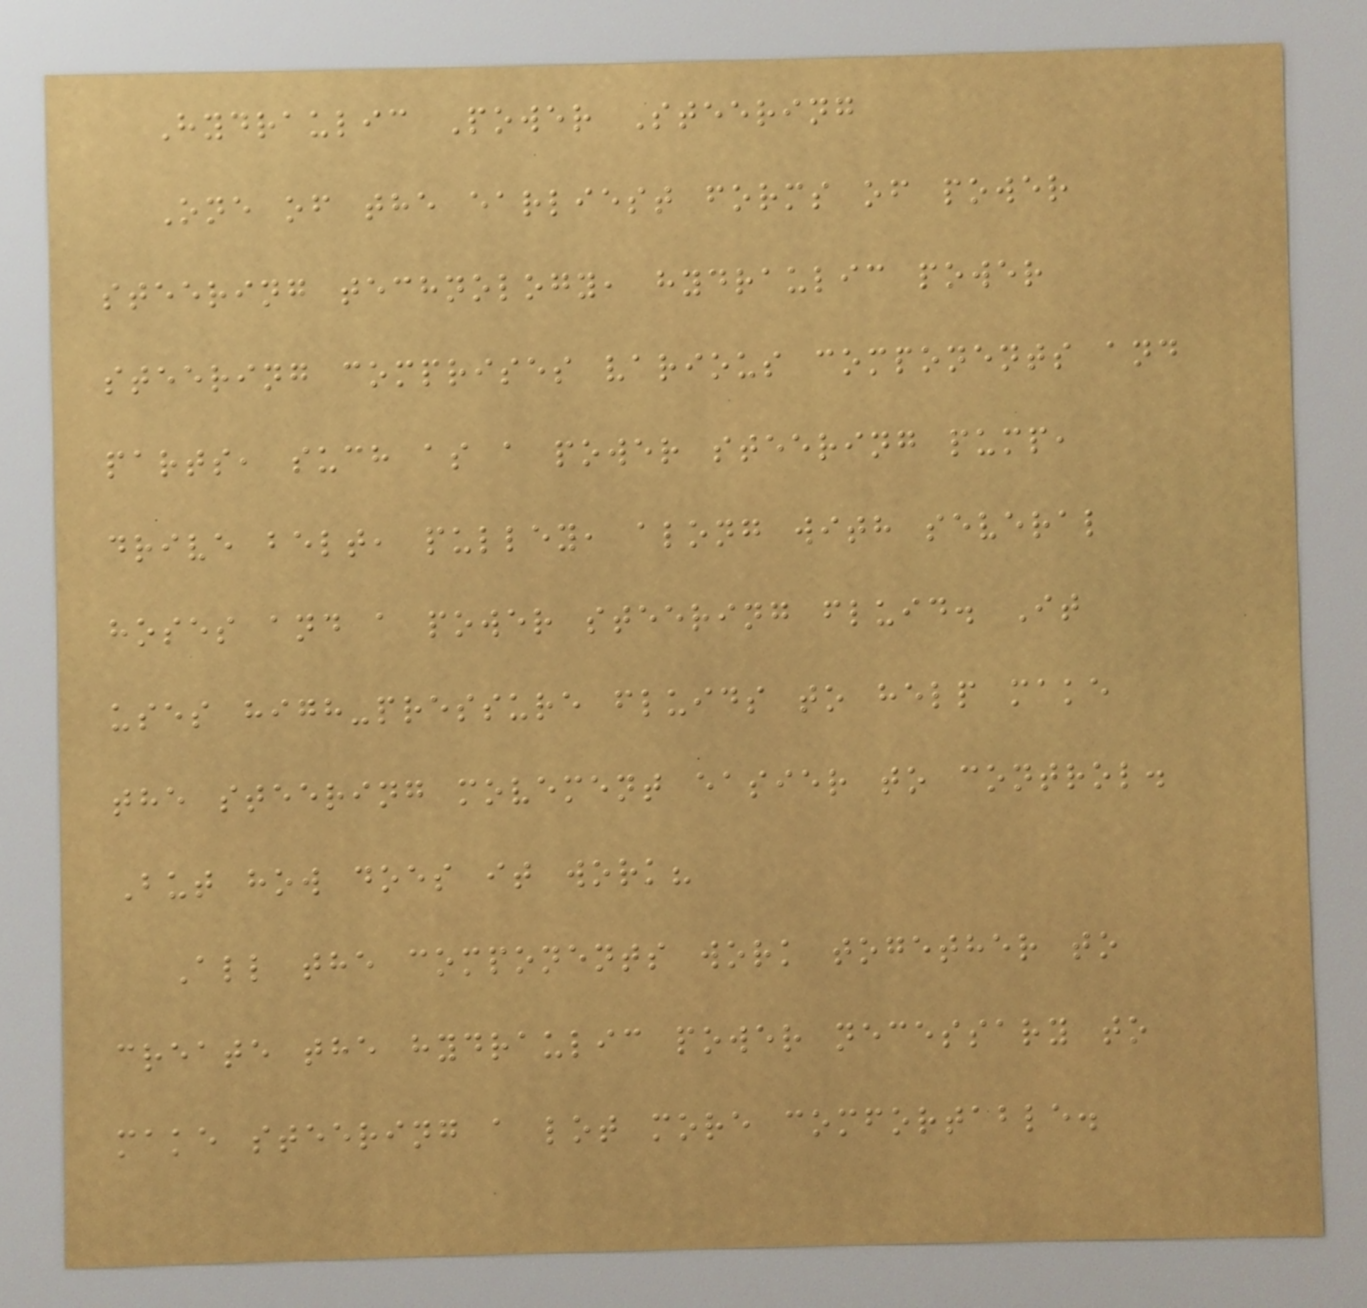Hydraulic Power Steering
One of the earliest forms of power
steering technology, hydraulic power
steering comprises various components and
parts, such as a power steering pump,
drive belt, pulley, along with several
hoses and a power steering fluid. It
uses high-pressure fluids to help make
the steering movement easier to control.
But how does it work?
All the components work together to
create the hydraulic power necessary to
make steering a lot more comfortable.
